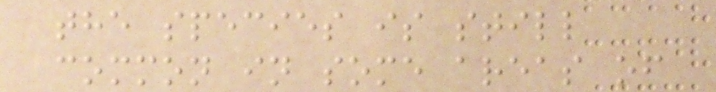the species is still
common in some areas of
